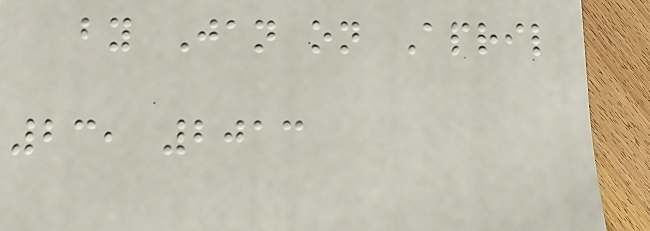by Jan on April
23, 2013
